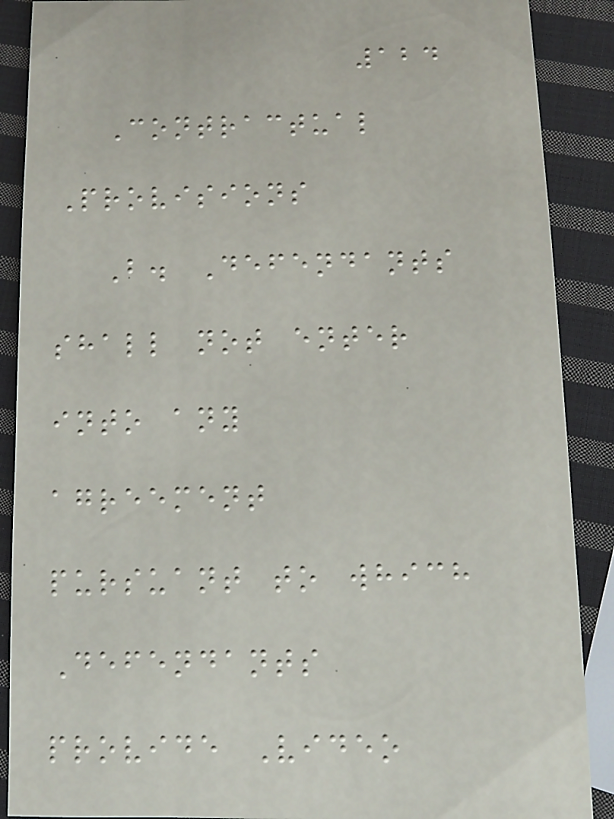124
Contractual
Provisions
B. Defendants
shall not enter
into any
agreement
pursuant to which
Defendants
provide Video
